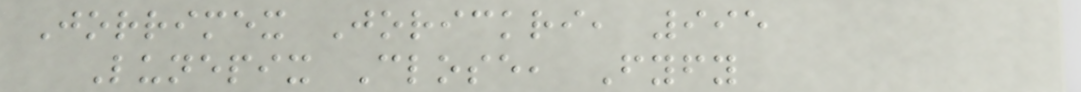Jorrimex Jorickri, 995
Lunepix Close, Fyfy
